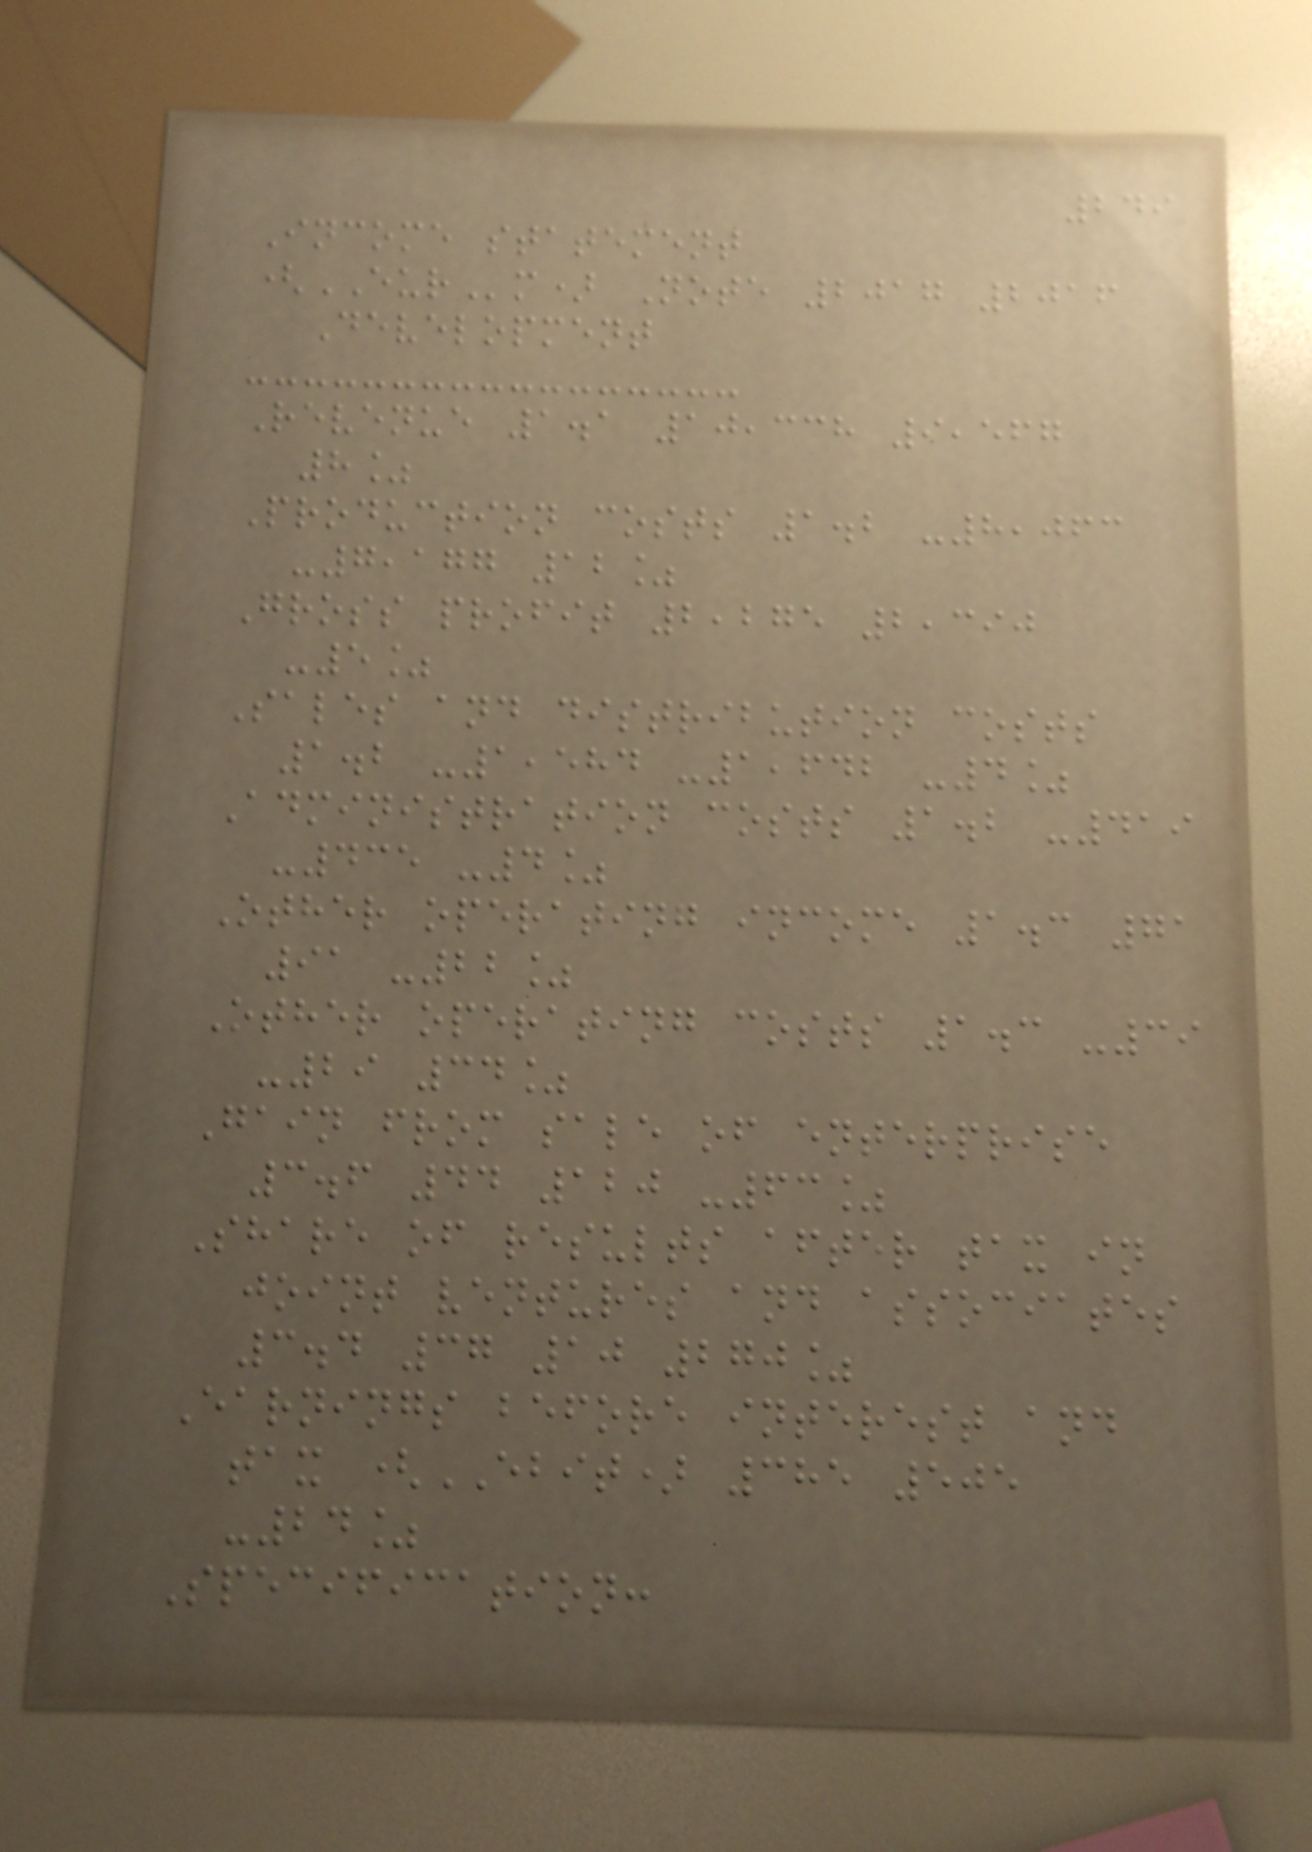249
Income statement
(EURm) Note 2017 2016
Development
Revenue 1.1 10,338 9,567
8%
Production costs 1.2 -8,063
-7,177 12%
Gross profit 2,275 2,390
-5%
Sales and distribution costs
1.2 -1,584 -1,642 -4%
Administration costs 1.2 -419
-435 -4%
Other operating income 1.3 71
91 -22%
Other operating costs 1.3 -39
-29 34%
Gain from sale of enterprise
3.6 44 120 -63%
Share of results after tax in
joint ventures and associates
3.4 37 10 270%
Earnings before interest and
tax (EBIT) 385 505
-24%
Specification:
